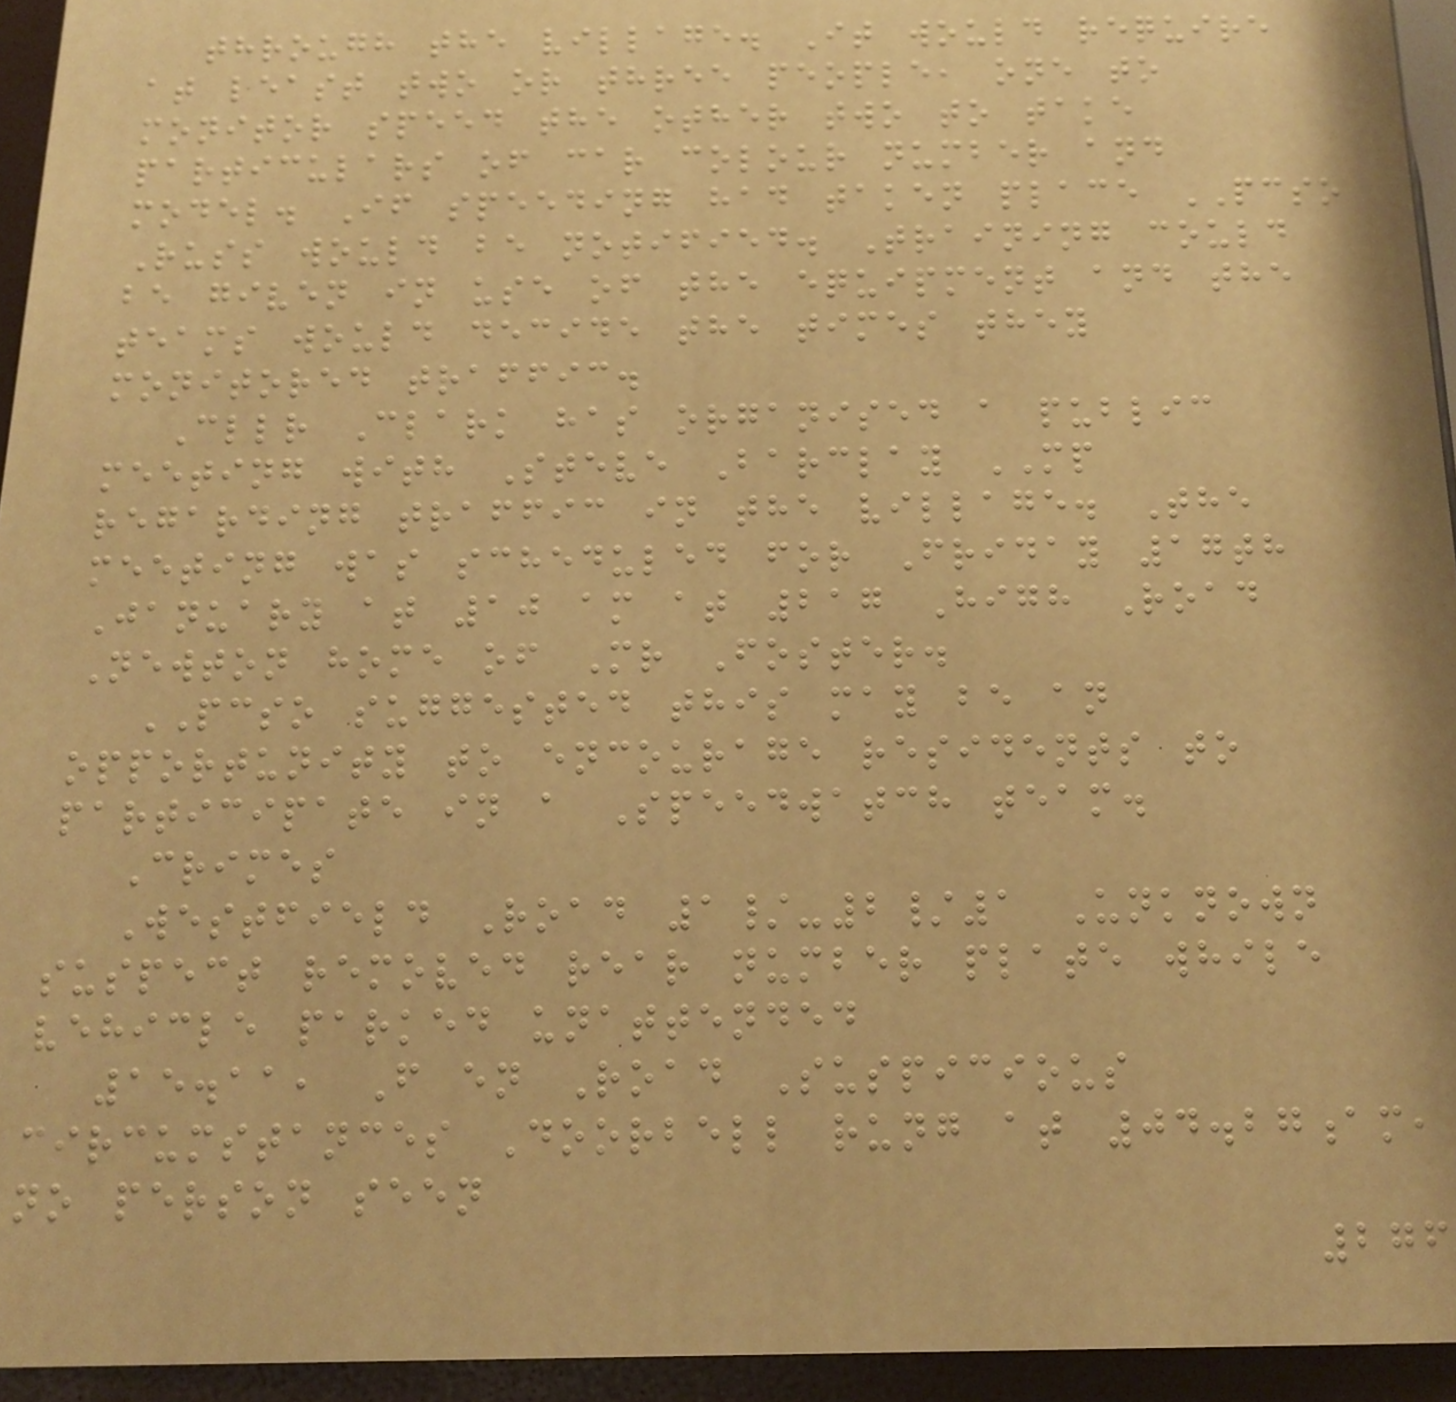through the village. It would require
at least two or three people, one to
monitor speed the other two to take
particulars of car colour number and
model. If speeding had taken place PCSO
Russ would be notified. Training could
be given in use of the equipment and the
teams would decide the times they
monitored traffic.
Cllr Clark has organised a public
meeting with Steve Barclay MP
regarding traffic in the village. The
meeting was scheduled for Friday 17th
January at 10 am at 217 High Road
Newton home of Mr Foster.
PCSO suggested this may be an
opportunity to encourage residents to
participate in a Speedwatch team.
Crimes
Westfield Road 1/-2/1 Unknown
suspect removed rear number plate while
vehicle parked unattended
15.11, F en Road Suspicious
circumstances Doorbell rung at 04.27am,
no person seen
276
